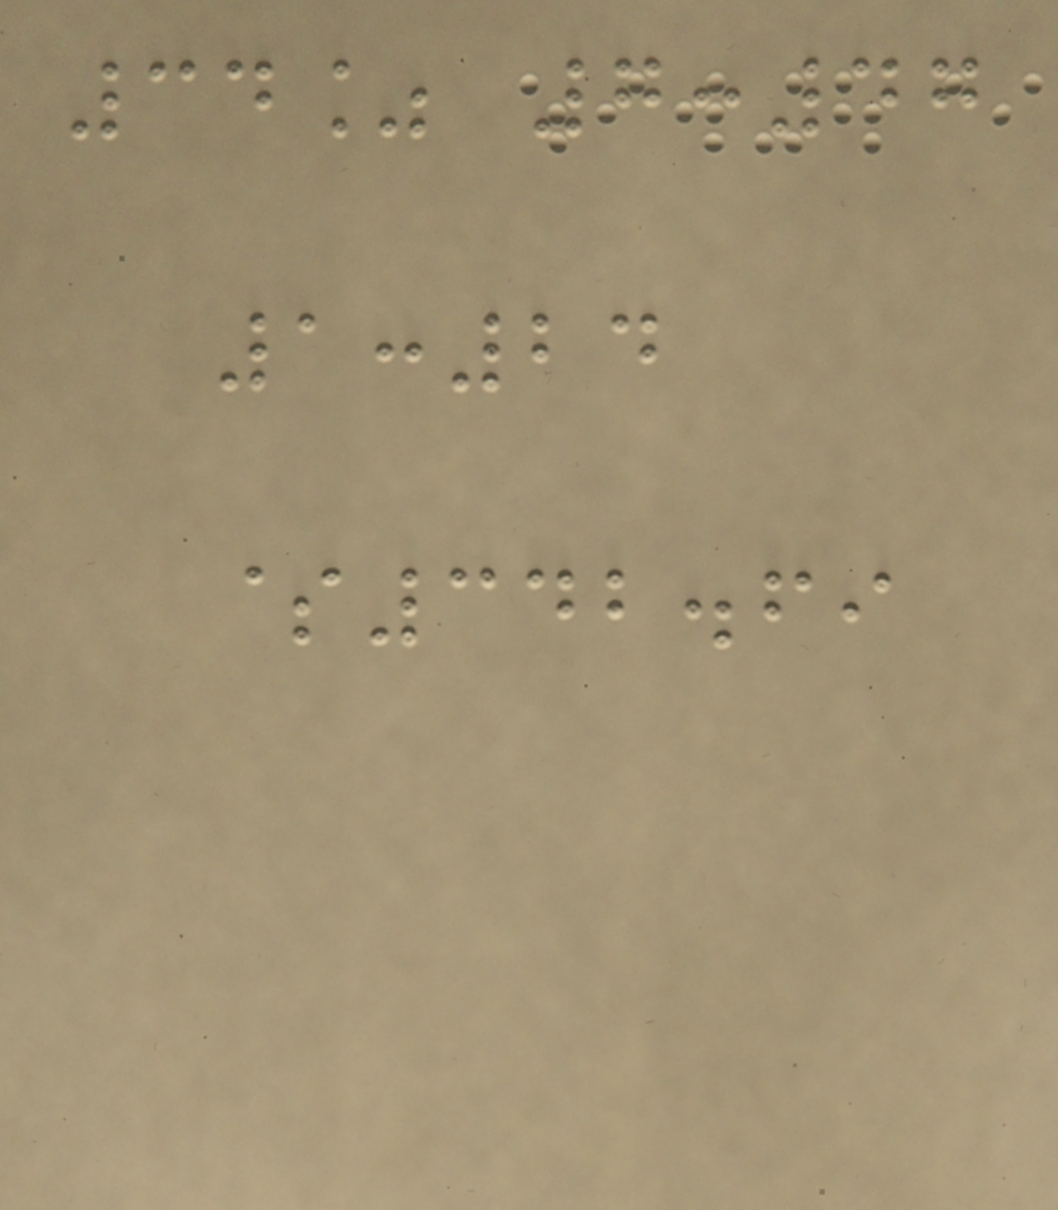34% 7:47
1:24
$342.69
